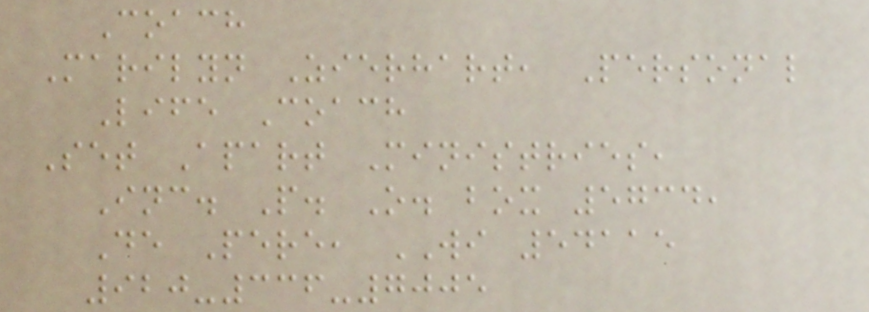Coach
Marilyn Zierhart, Personal
Life Coach
Set Apart Ministries,
Inc. P. O. box 5734,
De Pere, WI 54115
920-336-7005
